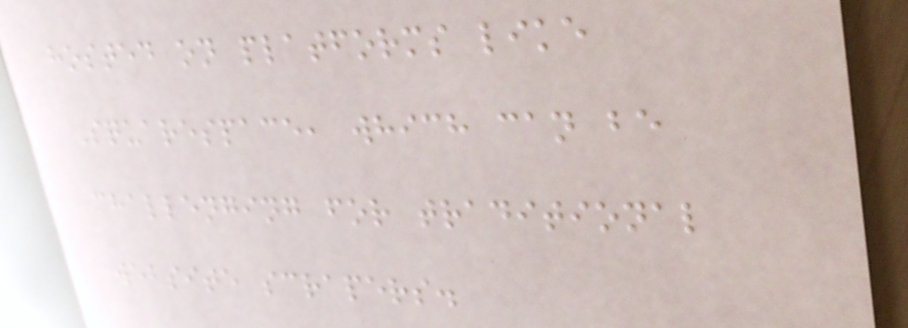hosted on platforms like
Squarespace, which can be
challenging for traditional
website scrapers.
